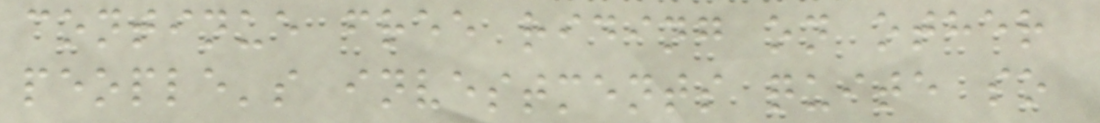continue free riding on other
people's investments quite so
